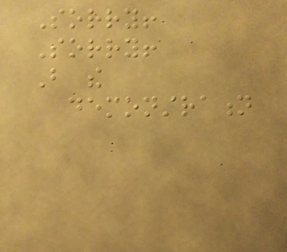Sorry!
Sorry!
But the
demonstration
